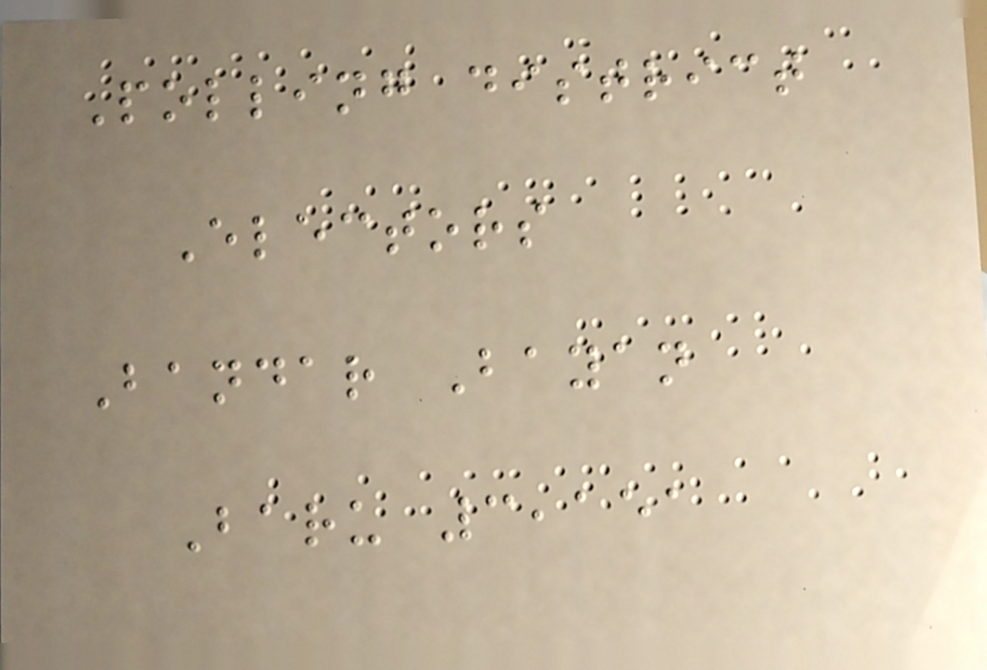Polling district
Electors
Bandar Bayan
Baru 3,151
